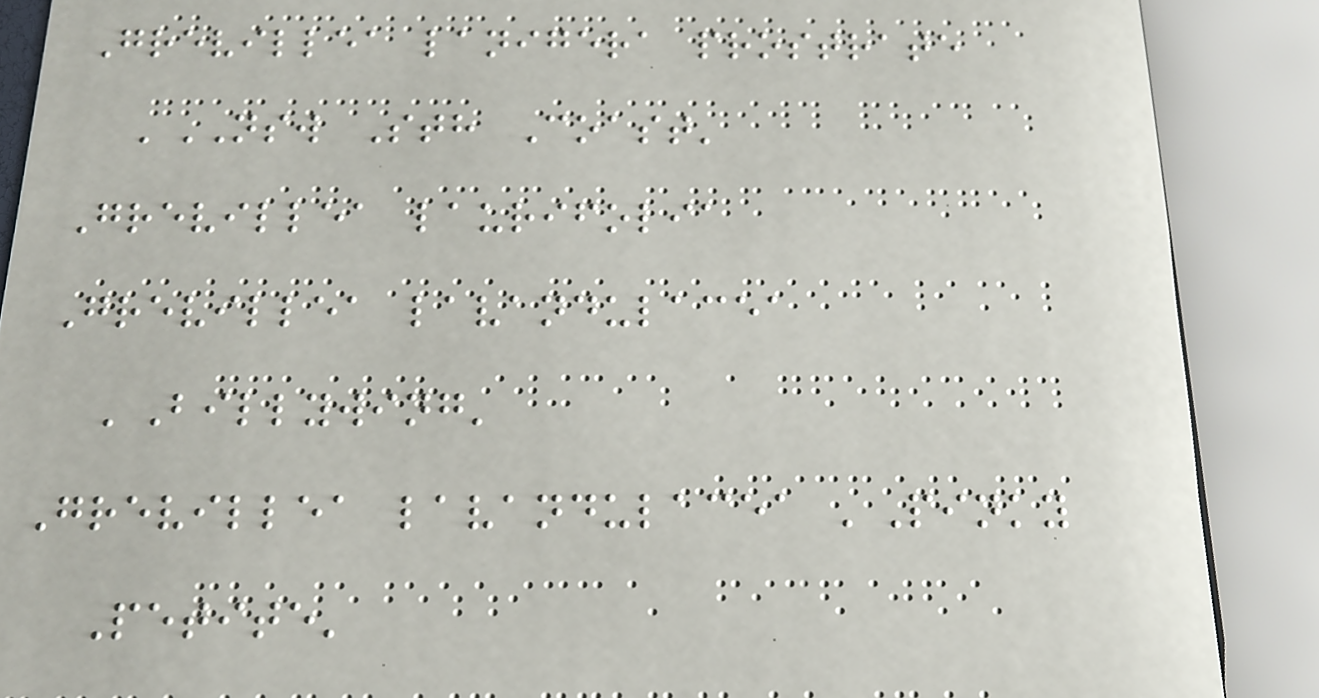Grevillea lanigera prostrate
'NSW Sth Coast'
Grevillea laurifolia
Grevillea lavandulacea
'Billywing'
Grevillea lavandulacea 'Pinky
Petite'
